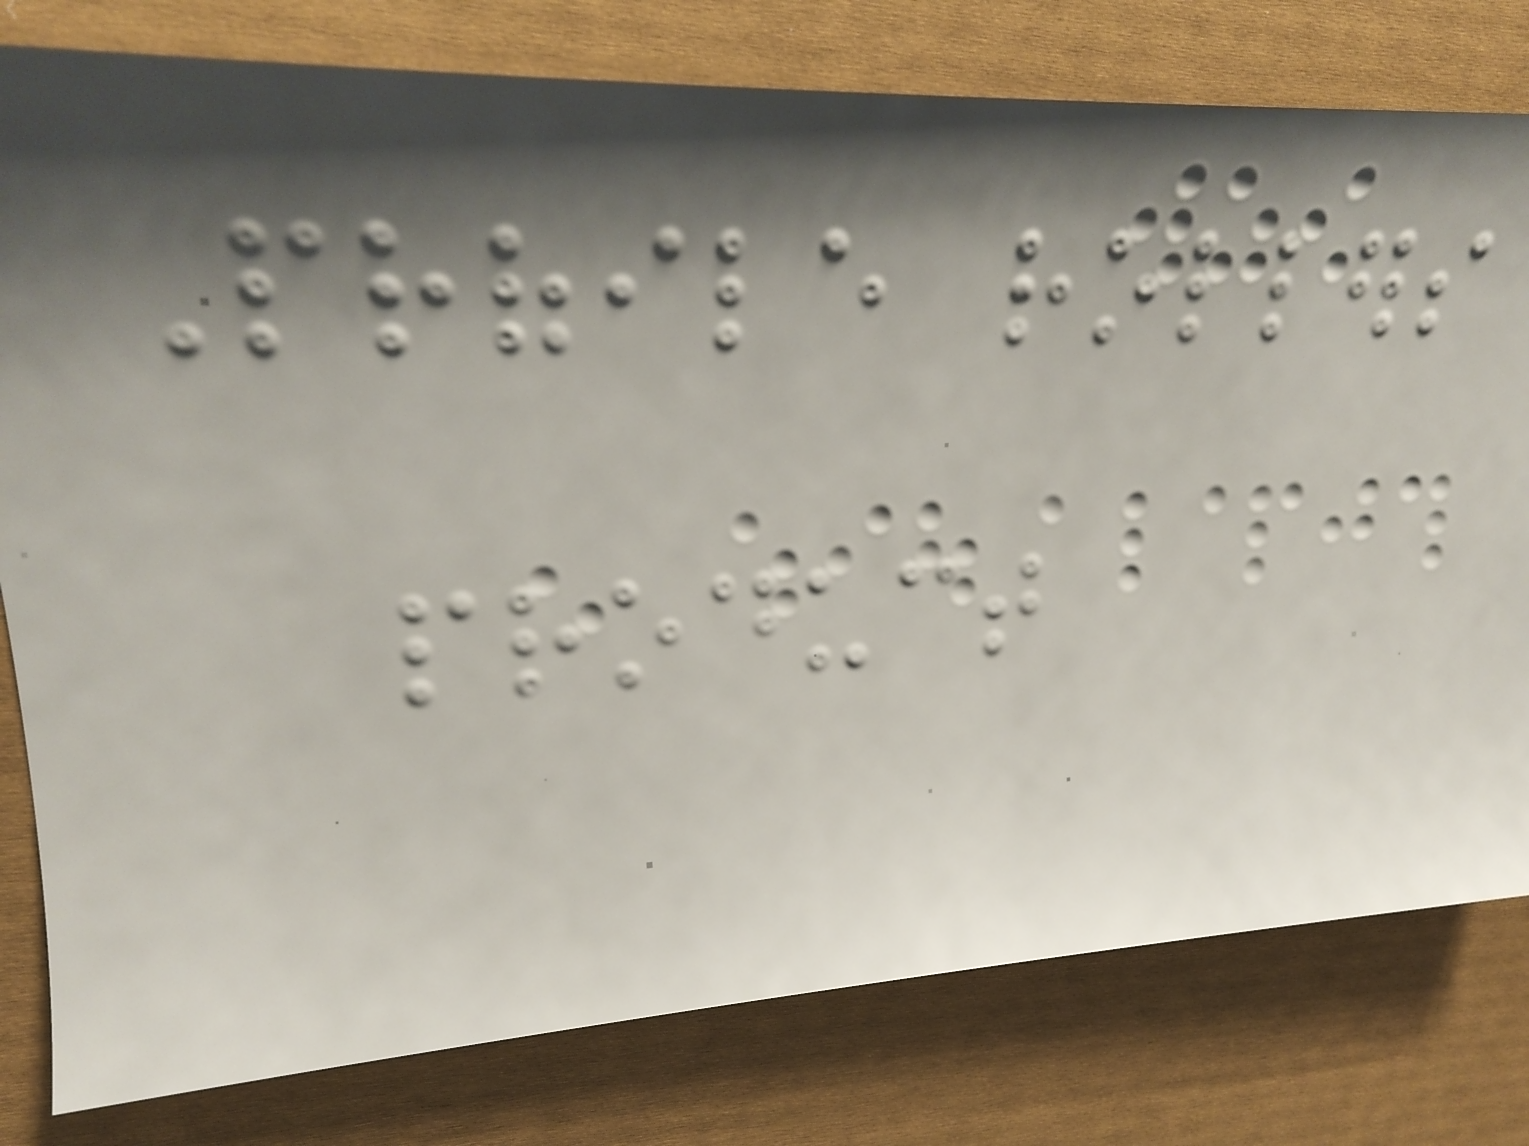Profile rollers
product
